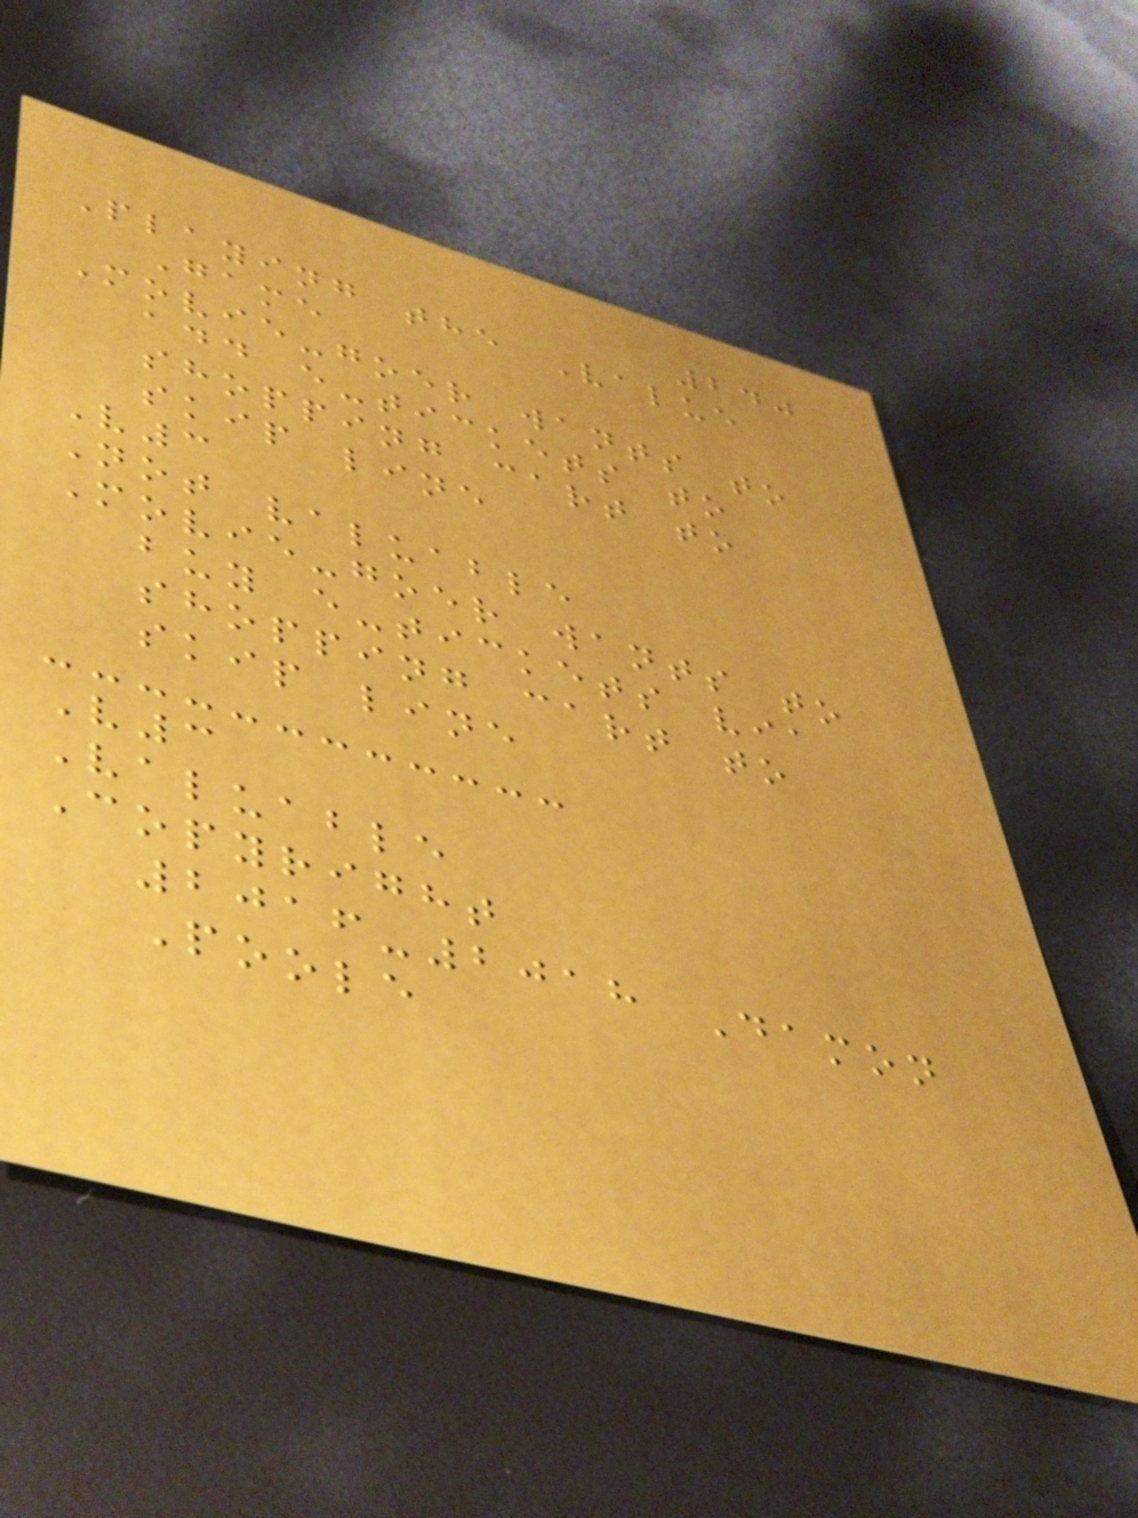240
Playing the Value
Game
Movie-goer wants to
add e-tickets to
shopping cart to
skip line
V3
Not valuable
Movie-goer wants to
buy e-tickets via
shopping cart to
skip line
V3
Valuable
Copyright
2016-2018 Damon
Poole
